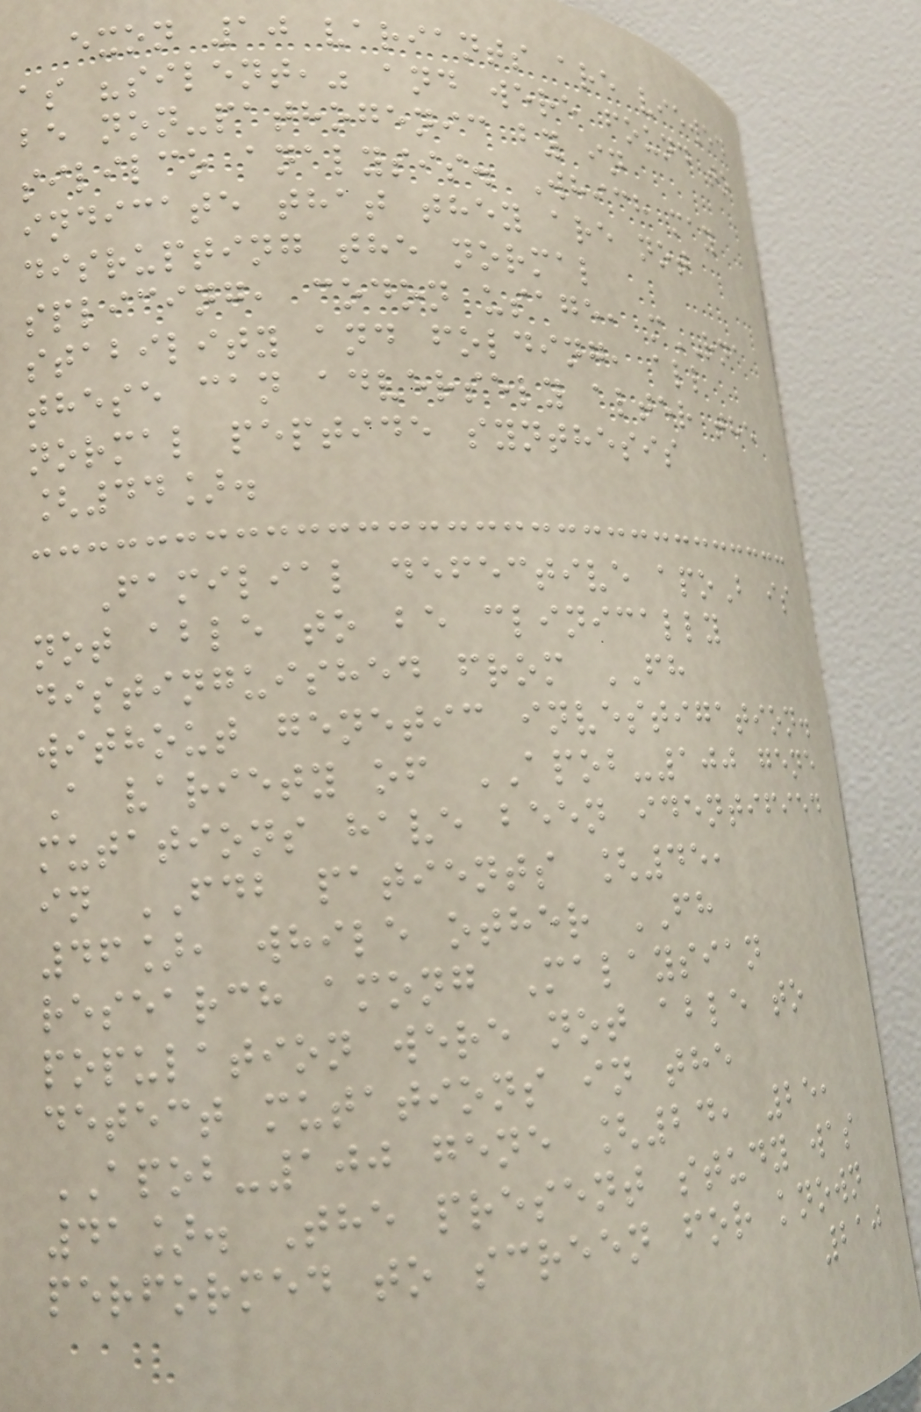exon 10 variants are viewed
as "silent," and were found to
be non-pathogenic by in
sililco analysis. Which may
indicate that they are not
disrupting the normal
splicing, codon usage, mRNA
stability and folding, all
these can adversely alter the
normal peptide synthesis
[44].
Familial defective apoB is
not able to be clinically
distinguished from FH
without genetic investigation.
A variety of APOB-100 gene
mutations have been identified
in FDB patients [45,
46], while other FH
research among Malaysian
population were not able to
detect mutations in the
APOB-100 gene [24, 25,
41]. The present study was
performed to screen for known
210
